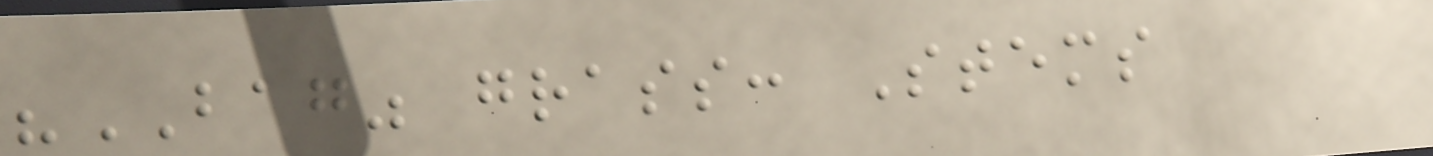"BAG" grass: Stems
